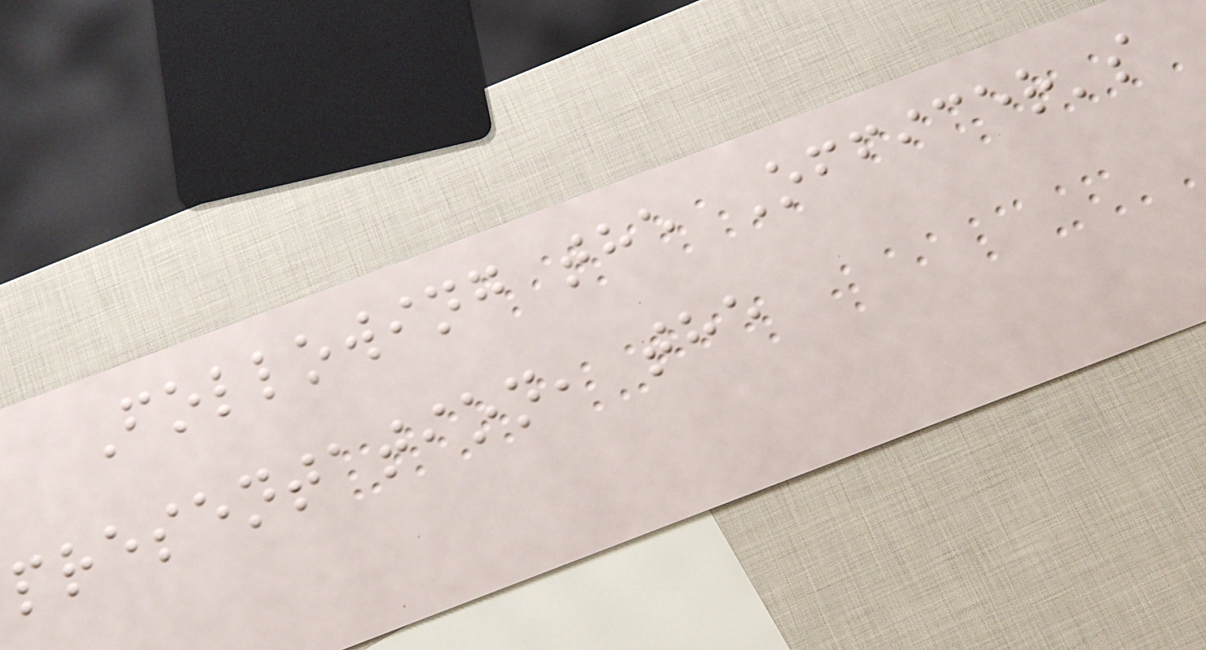Following the Officer's
presentation, the
